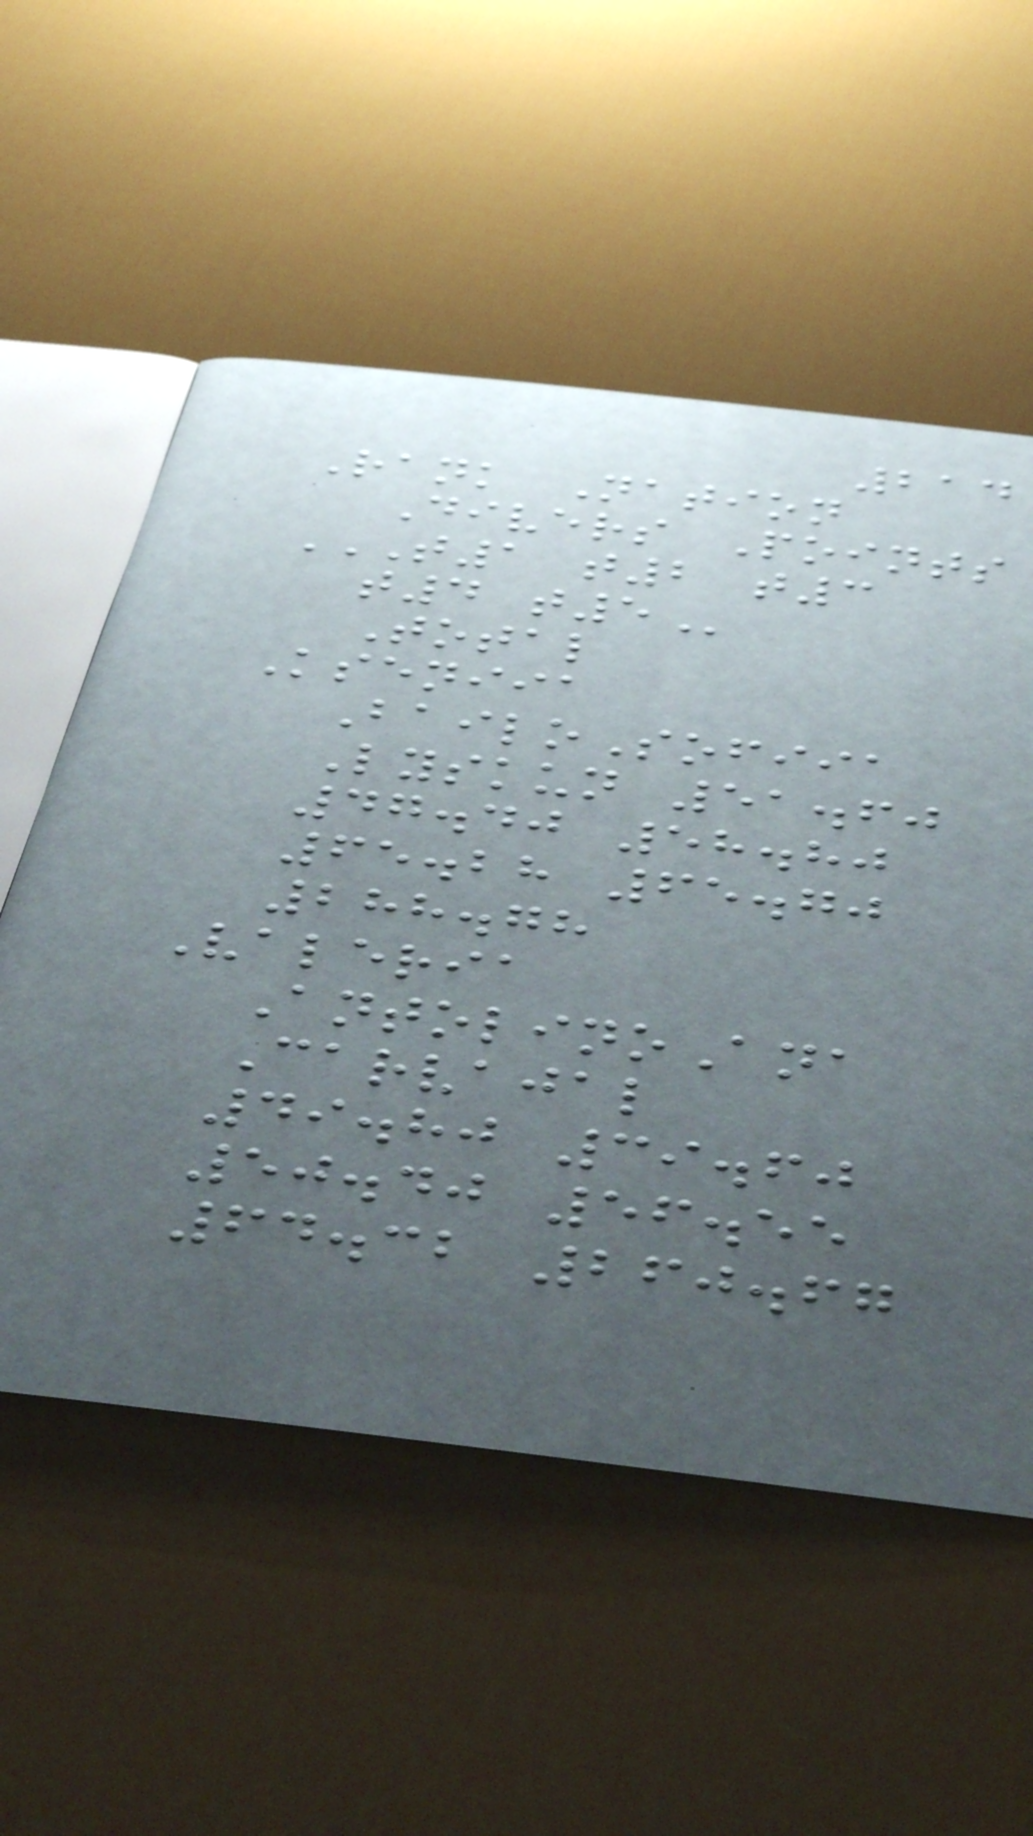214
Rank Nation
Divers Points
T1 T2 T3
T4 T5
Total
Kseniia
BailoSofiia
Lyskun 51.60
47.40 58.80
65.28 65.70
288.78
Valeria
AntolinoAna
Carvajal
49.80 39.60
50.40 56.55
64.32 260.67
